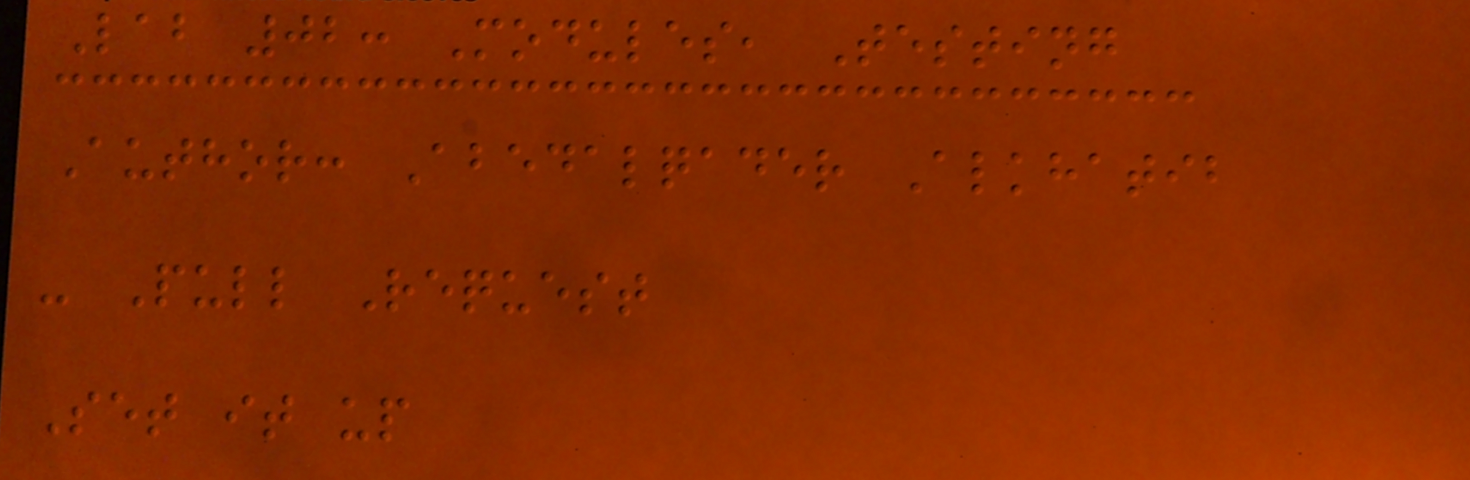Lab 02: Modules, Testing
Author: Abedalqader Alkhatib
- Pull Request
Set it up
